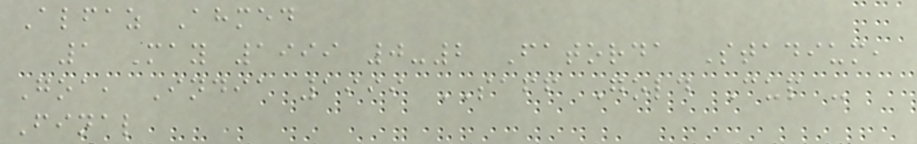Alfaz Ahmed
1 May 1999 0-2 Fatorda Stadium,
Goa, India 1999 SAFF Gold Cup -
Final
